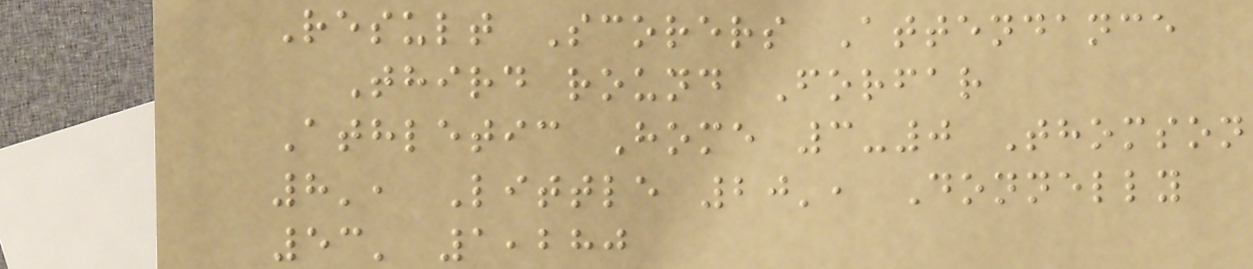Result Scorers Attendance
Third round Forfar
Athletic Home 3-0 Thomson
8', Little 20', Donnelly
53' 1,280
